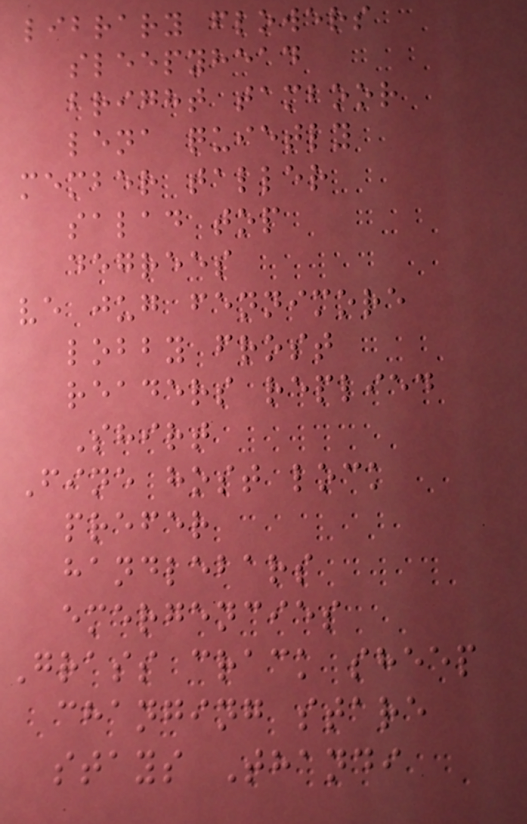library flowers
sleepyhead
bright tamboor
lena quietly
member taller
salad top
degrees
ve jug fennimore
lobby frost
readers replied
Shirt
Fine host lock
prefer
handlebars
emergencies
Grass crack sheep
changing stare
stays Thandi
